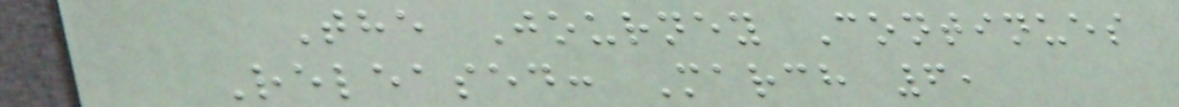The Journey Continues
Released: March 6,
